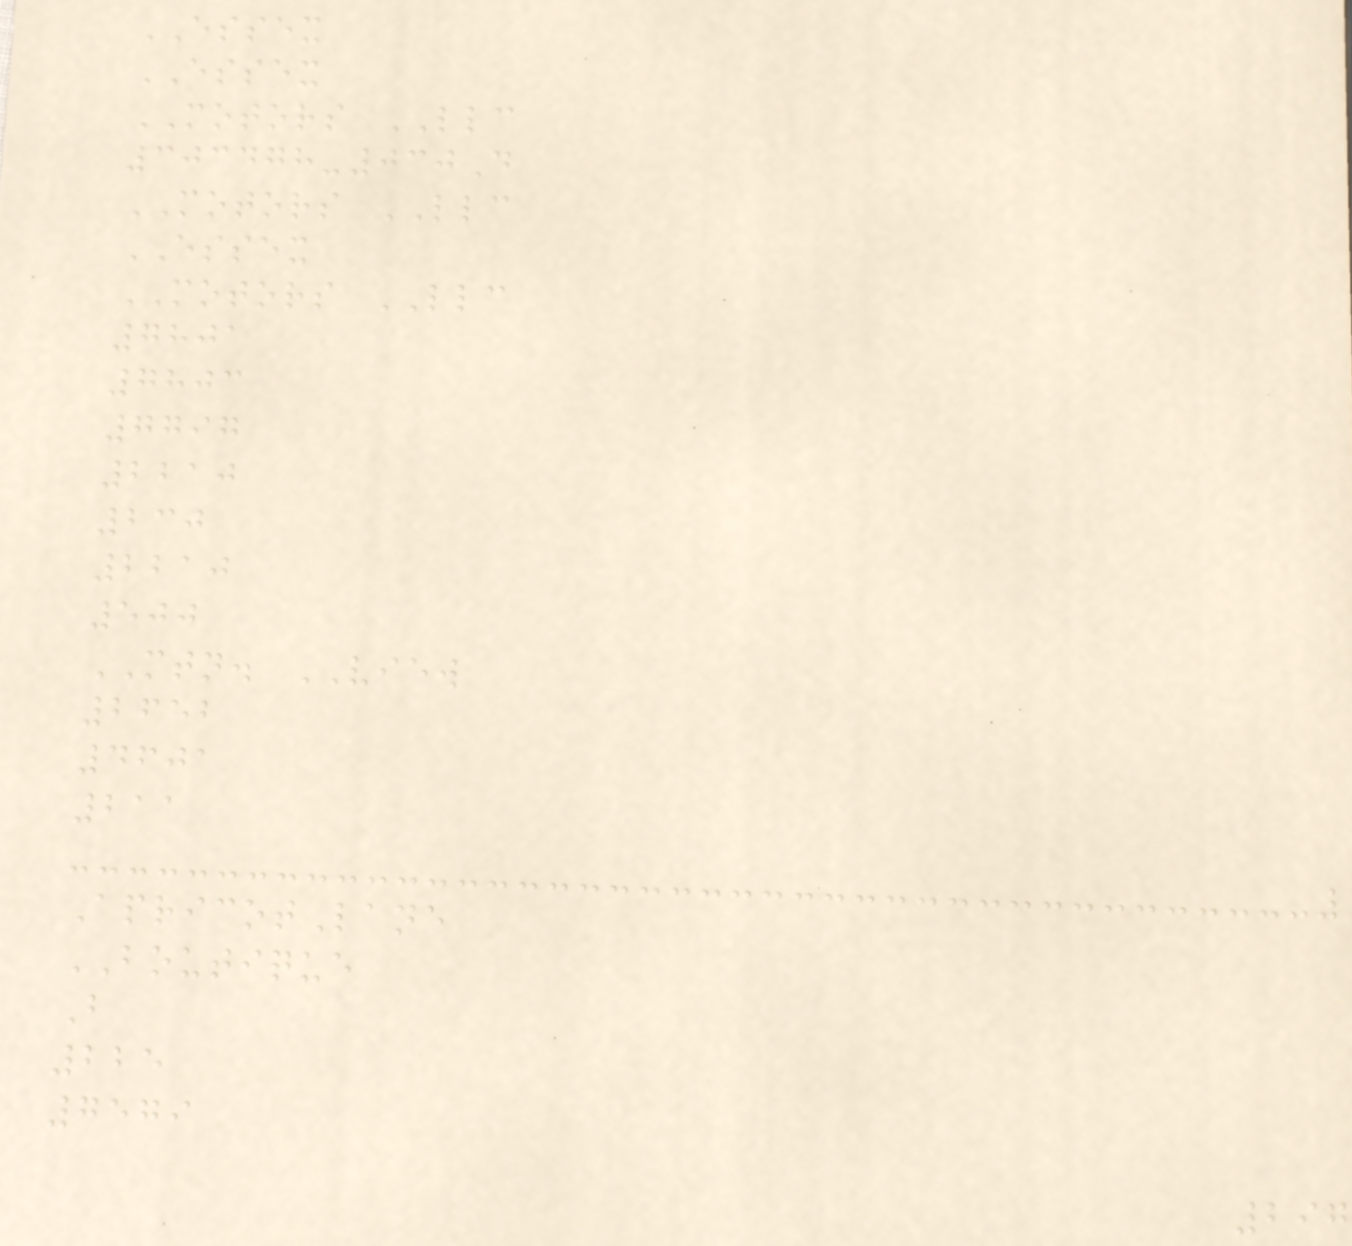ESSEX
ESSEX
MOTORS LLC
303478-030D
MOTORS LLC
ESSEX
MOTORS LLC
7801
7803
7797
2210
230
2210
500
MTN. VIEW
2652
4601
211
ApricotLane
BOUTIQUE
B
225
7579
297
